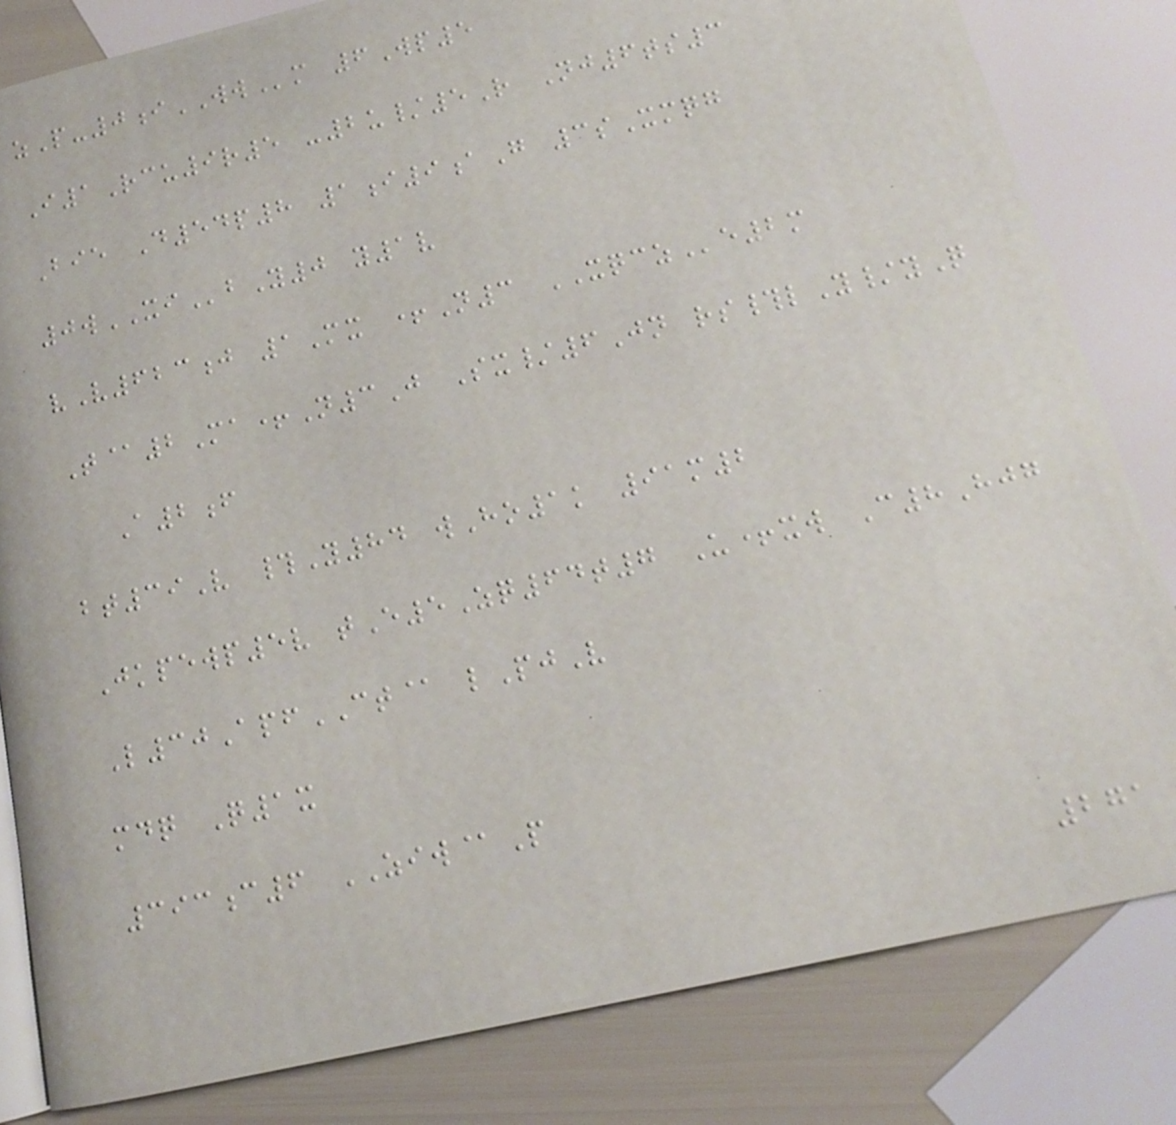zP-0iWWm 6Wp5
I1Rcu9r5 -2u/5R Nj6ts3
Bie D54p8 1i9aG 3sXmqg
0wXIbY0 y1v
vV623j 1Mx +N3 XQCZe2m
T@2Ma+N3J Sx/6Jn rs#lY/yQ
A2f
bt39V #Y84 wHo1k 91m2
Jkpewp5v tE5Zq64t7 U+xw C8Hjg
L30ApfCT@ lPjV
mdq Q1x
393c6 ZIW@P
271
